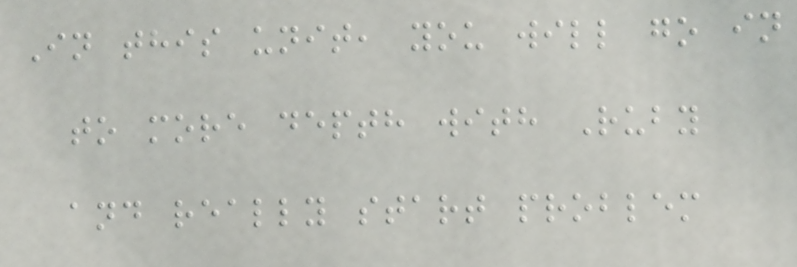In this unit, you will go in
to more depth with Ruby
and really start problem
